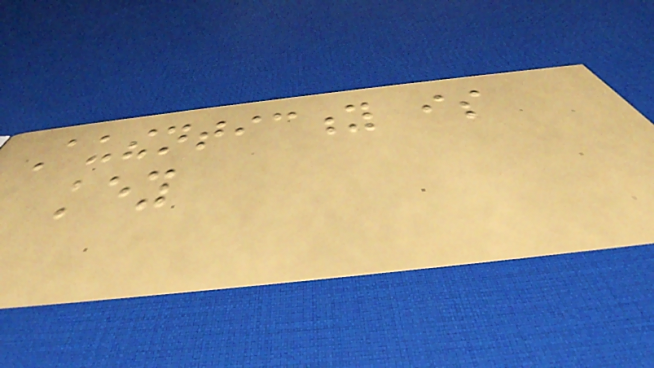Authenticity is
key
